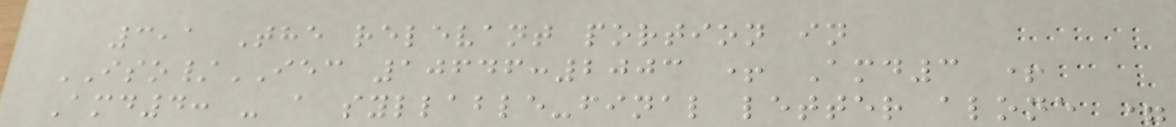3,1 The relevant portion in
ISO/IEC 10646:2003 + Amd3 +
Amd4: - a syllable-final letter alone =
